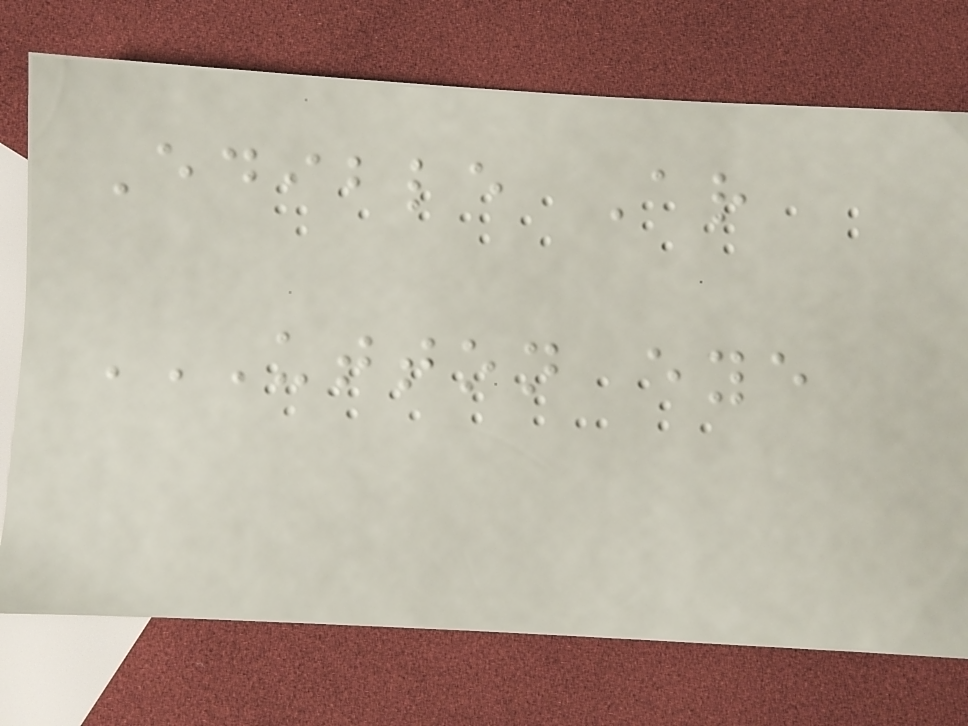Edible Ar
UTTON EYE
